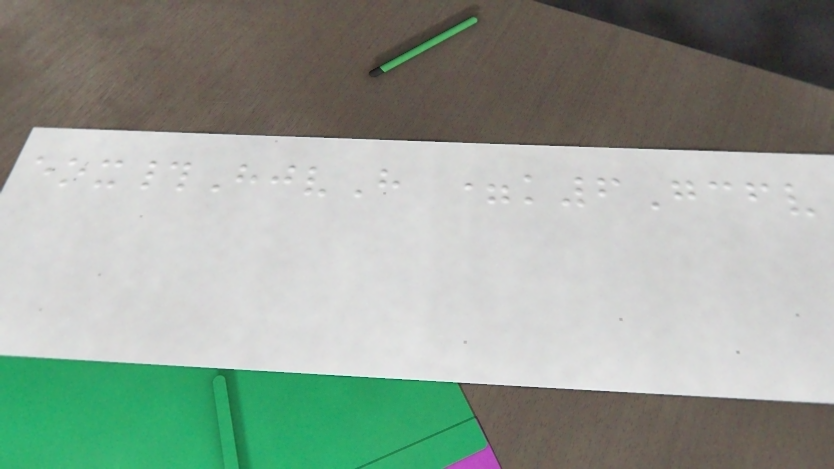eox#HjvH =k6Gcfv
